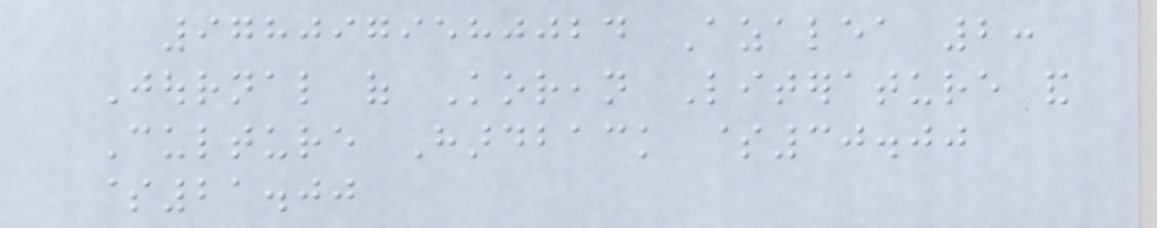9780979580024 Azalea 2:
Journal of Korean Literature and
Culture Hardback $30.00
$21.00
